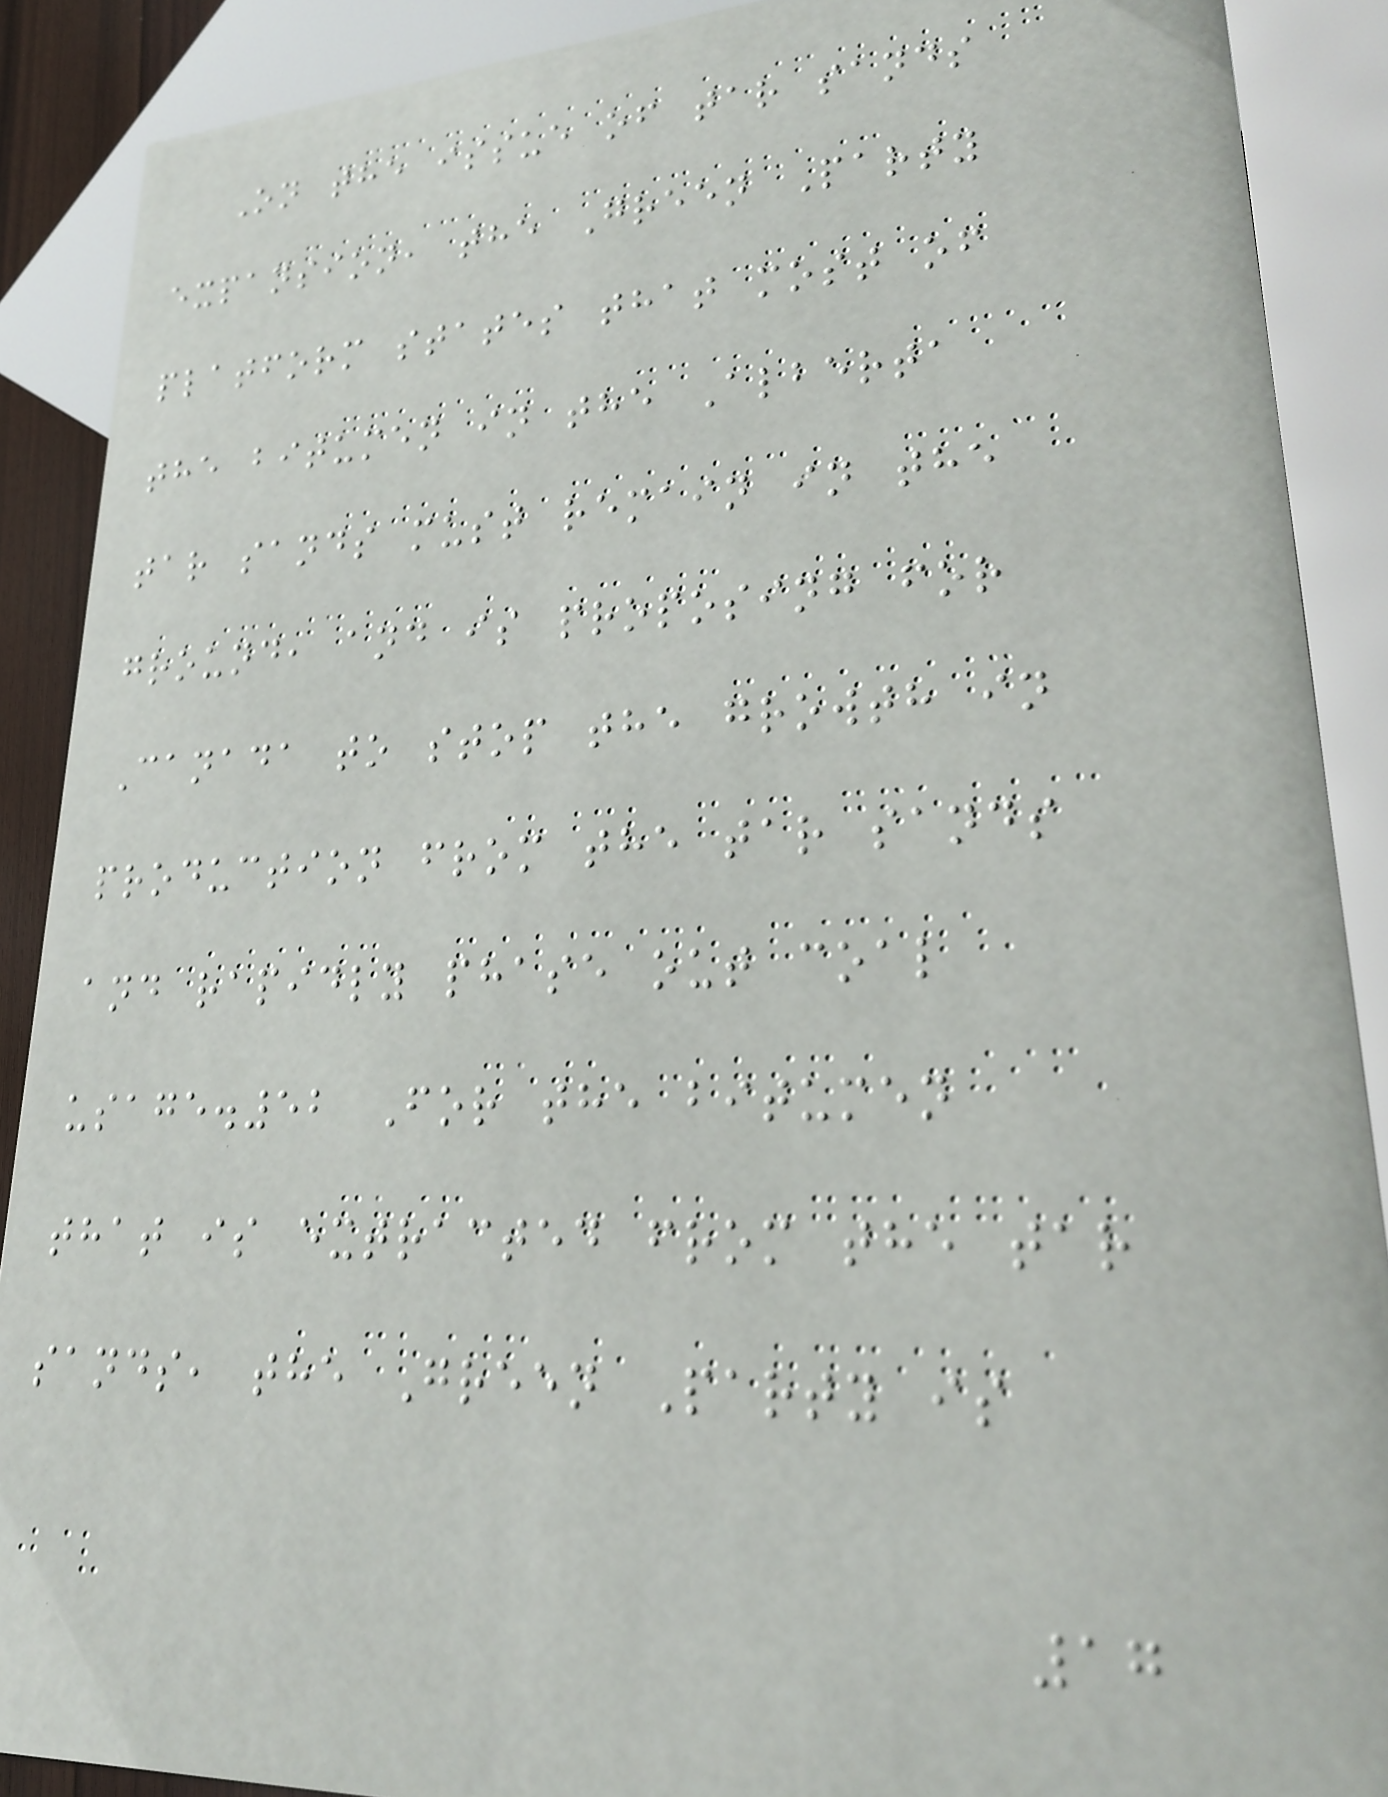On the issue of tar sands
expansion, the Green Party
platform states that most of
the bitumen in the Alberta
tar sands must remain in the
ground, and is proposing for
Canada to stop the growth in
production from the tar sands
and rapidly phase out coal
usage.52 For the bitumen
that is extracted from the tar
sands, the Green Party is
17
